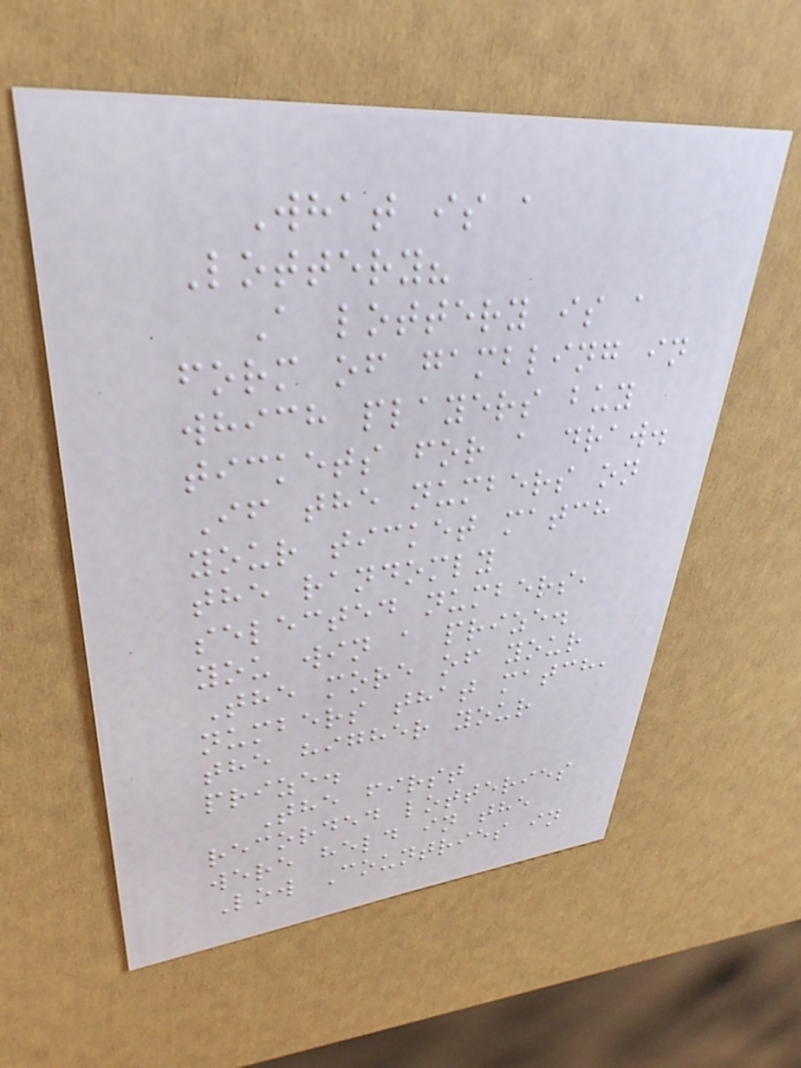What is a
Lottery?
A lottery is a
form of gambling in
which players buy
tickets for a draw.
If the numbers on
your ticket match
the randomly
selected numbers,
you win a prize.
The more of your
numbers that match,
the higher your
prize.
The first
recorded lotteries
were held in the
Low Countries in
